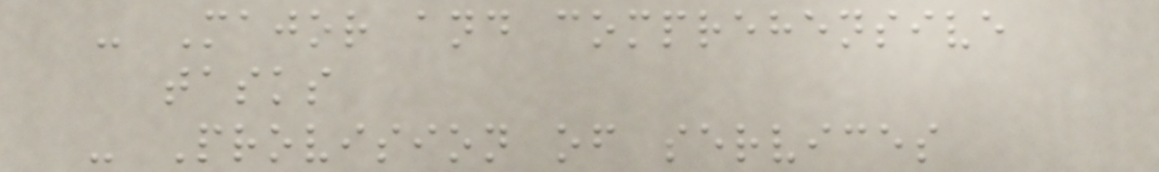- Major and comprehensive
tasks
- Provision of services
